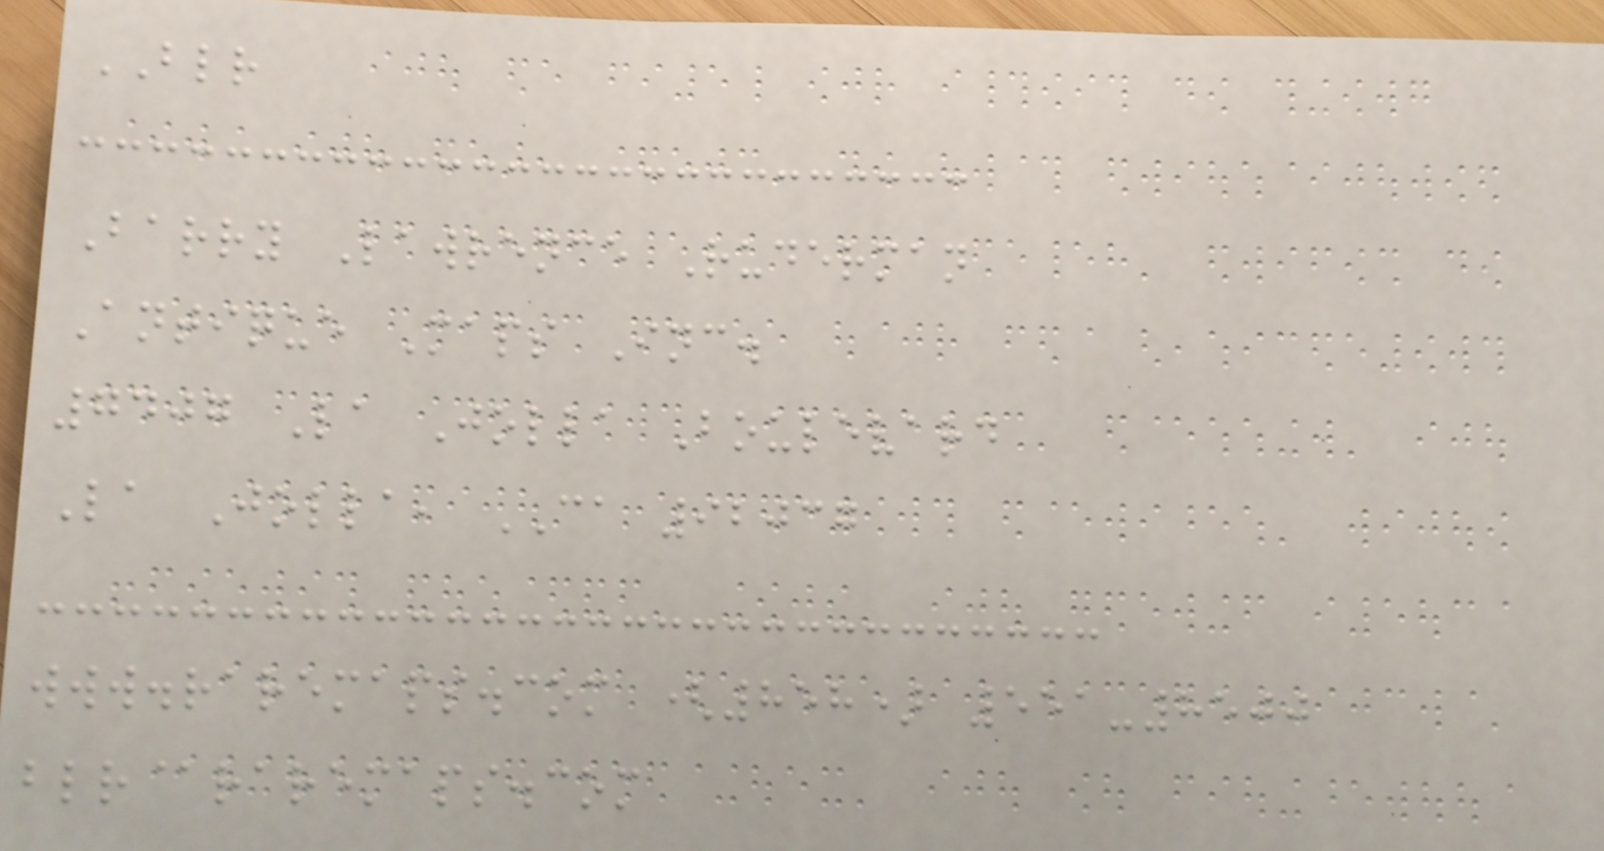BLR
Barry Lawrence Ruderman
Antique Maps Inc.
7407 La Jolla Boulevard
La Jolla, CA 92037
www.raremaps.com (858) 551-8500
blr@raremaps.com
